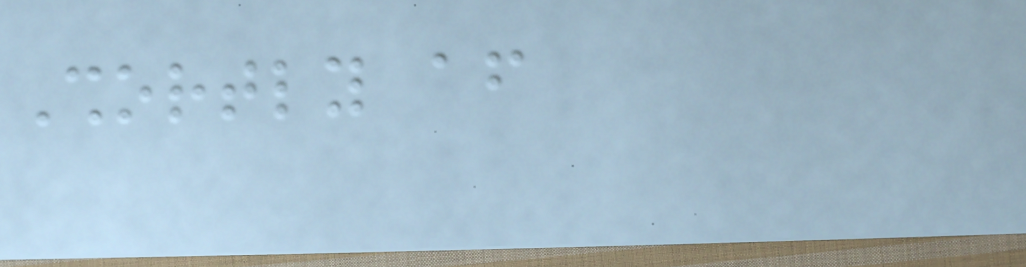Shortly after
